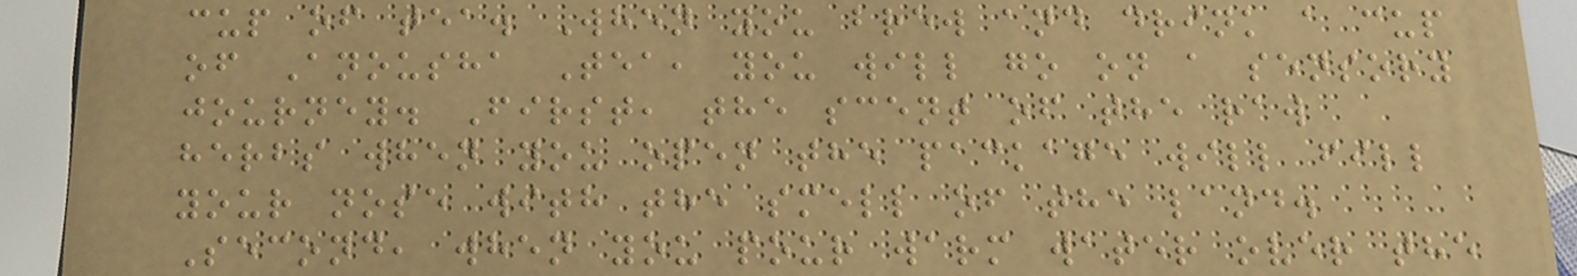cup of tea. When you brew and drink a cup
of Anousha Tea, you will go on a sensory
journey. First, the scent of the raw
herbs when you open the package will fill
your nose with the smell of the land.
Second, when you pour warm water over the
